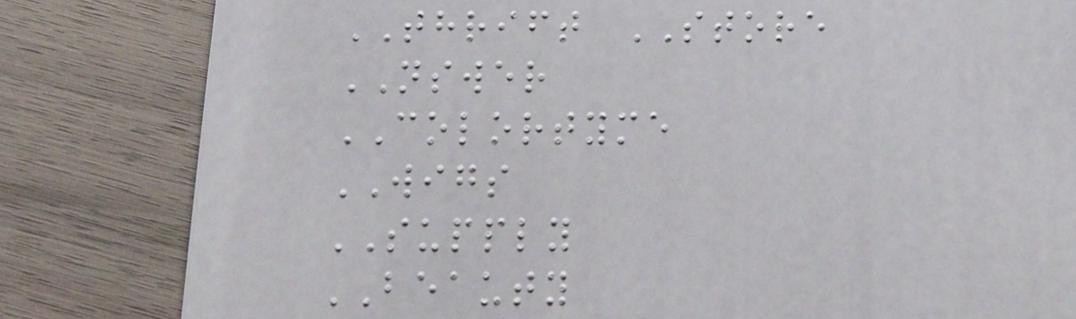THRIFT STORE
NSWER
COLORTYME
WIGS
SUPPLY
BEAUTY
